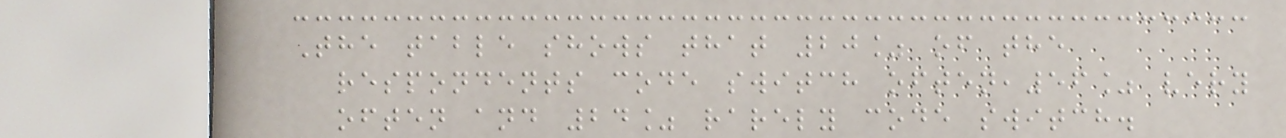The table shows that 20% of the
respondents code switch often,56% very
often and 24% rarely code switch.
